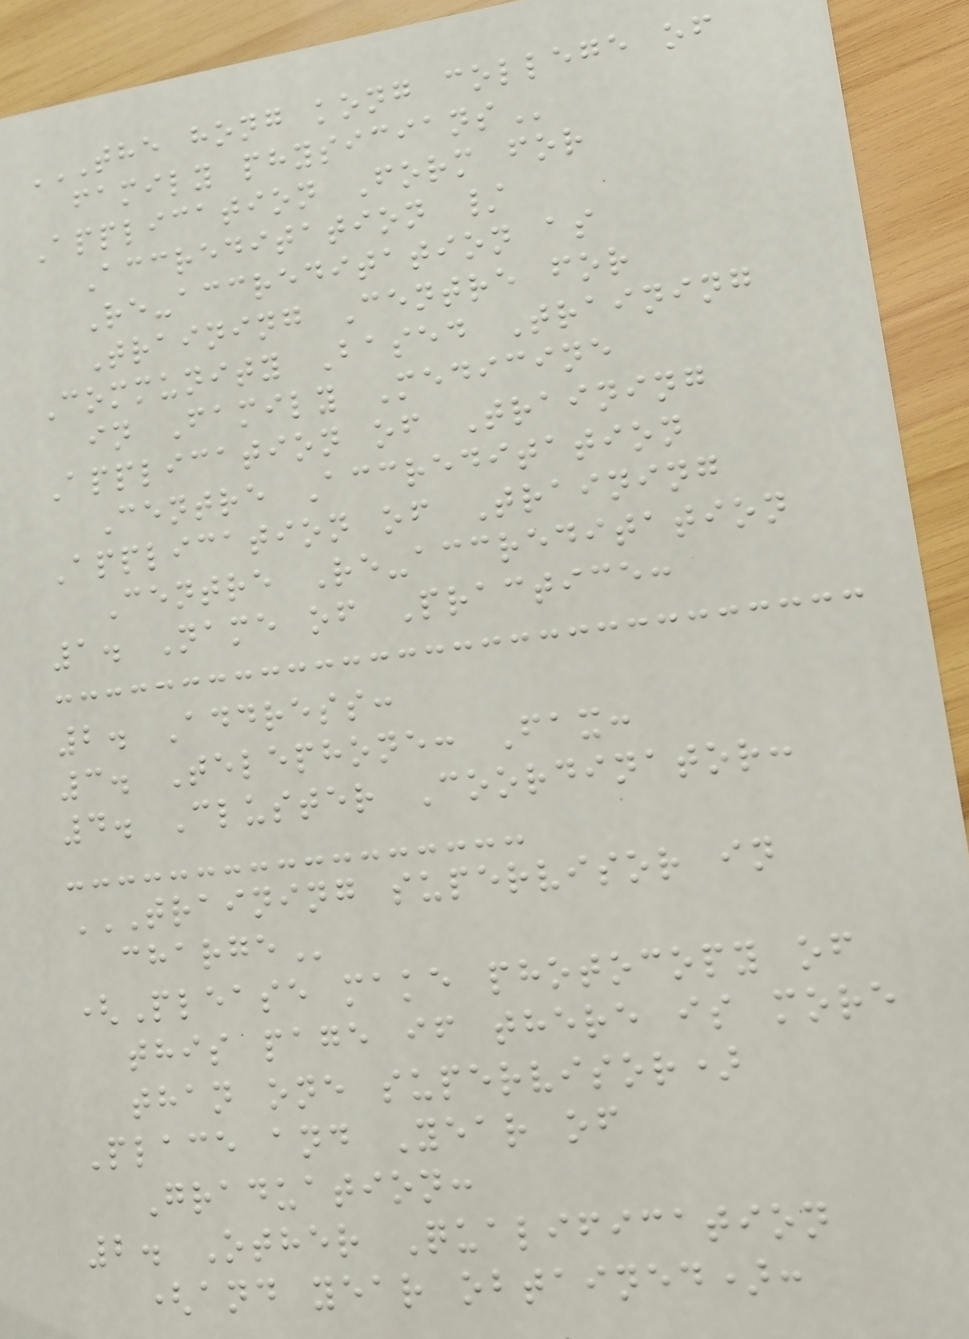THE HONG KONG COLLEGE OF
FAMILY PHYSICIANS
Application Form for
Accreditation /
Re-accreditation as
Training Centre for
Community Based Training
in Family Medicine
Application of Training
Centre Accreditation
Application of Training
Centre Re-accreditation
1. Name of Practice:
2. Address:
3. Telephone: Fax:
4. Cluster Coordinator:
TRAINING SUPERVISOR IN
CHARGE
(Please make photocopy of
this page if there is more
than one supervisor)
Place and Year of
Graduation:
2. Other Qualification
(and year obtained):
